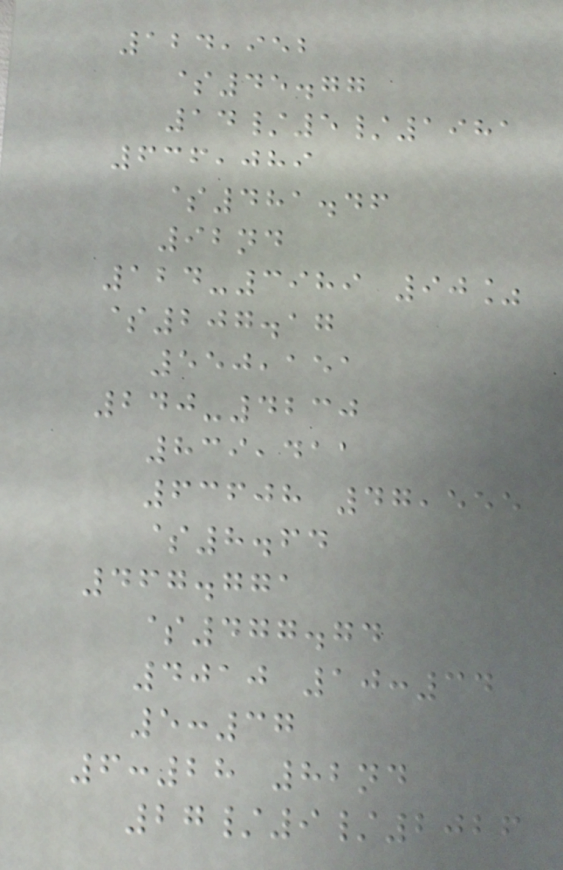124,952
$45.77
14/5/1981
636,089
$481.46
92nd
124-3989 90%
$207.17
550,151
240-4230
839,411
63608 47,555
$8.64
467.771
$477.74
4010 10:34
5:37
6:28 82nd
27/9/2026
